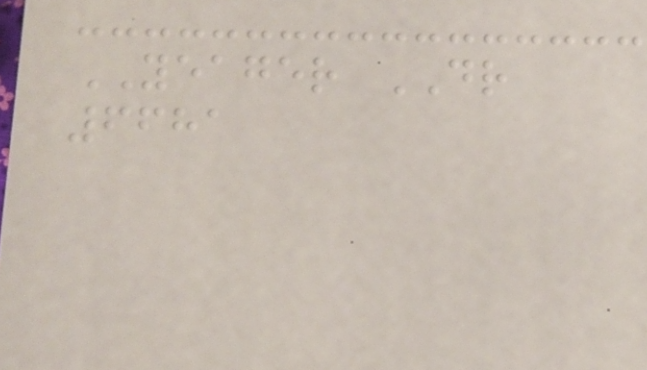YEAGER DR
6681
